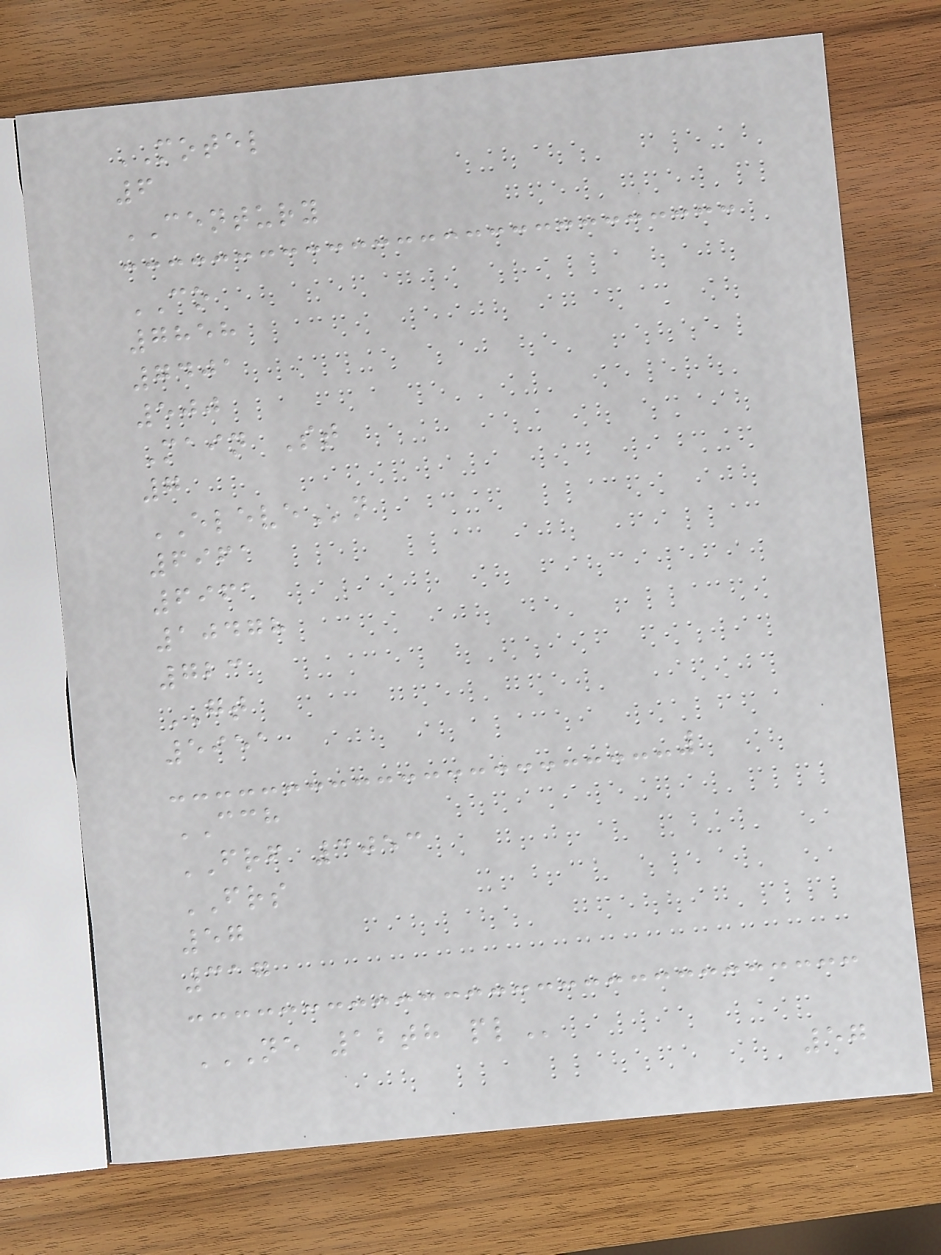MOTEL
6
CENTURY
CO
7858
7401
500
Main St
7
ELEVEn
6961
6961
10478
723
GT
5951
CCH
FRF 3053
FRS
57
317
NE 12TH PL
57
